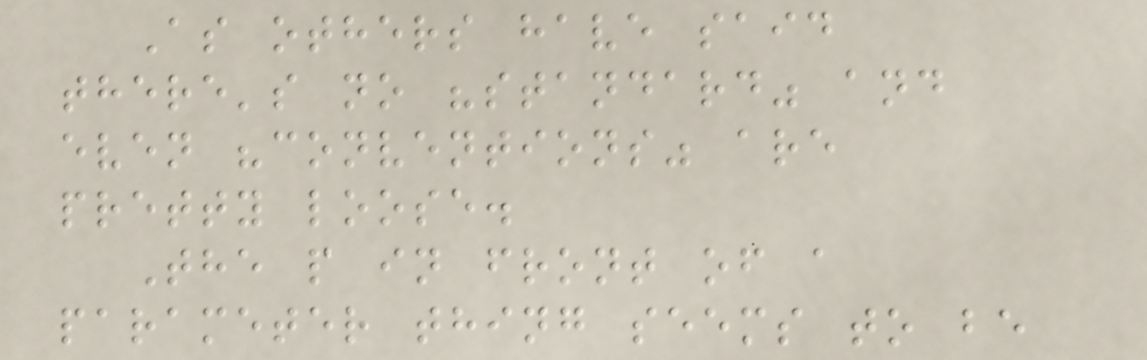As others have said
there's no "standard" and
even "conventions" are
pretty loose.
The p in front of a
parameter thing seems to be
